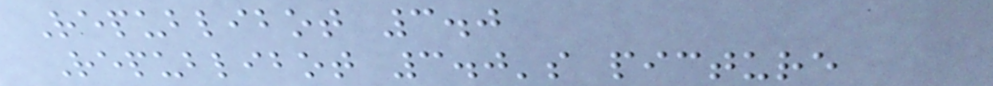Republibot 3.0
Republibot 3.0's picture
